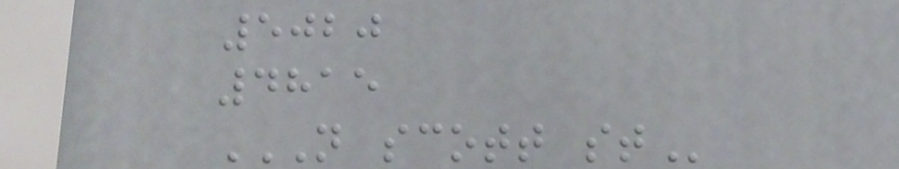5020
4815
N SCOTT ST
